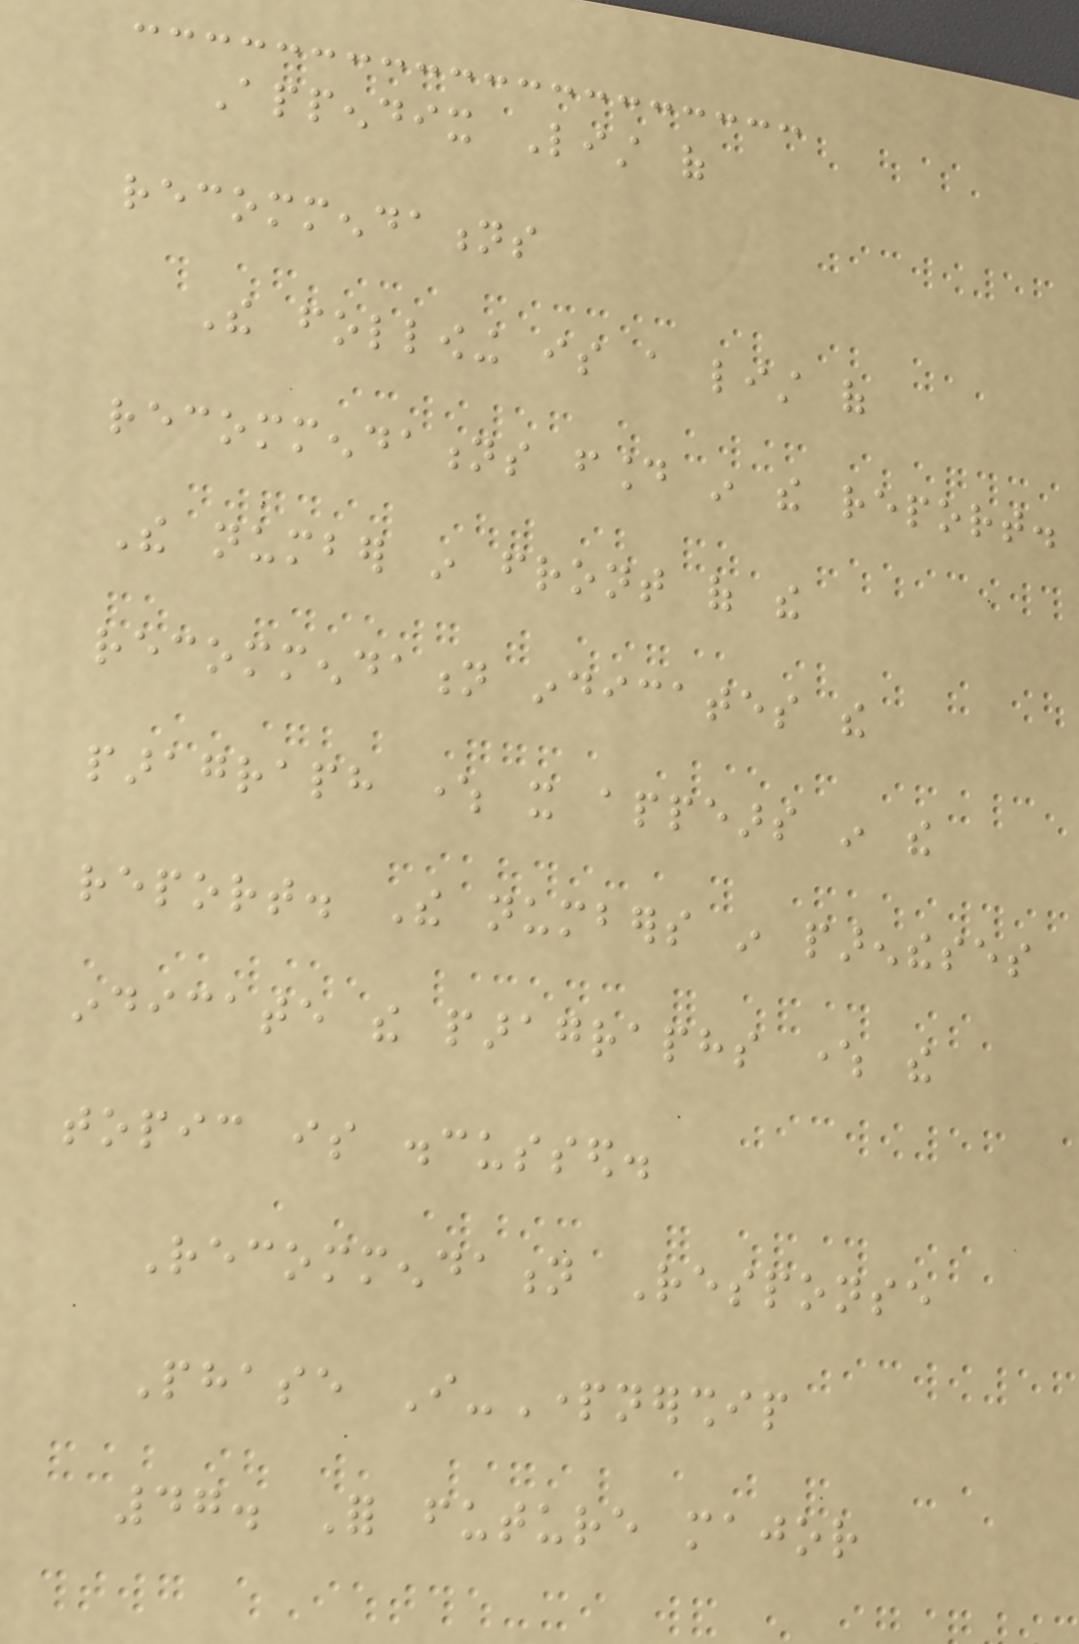Appendix List of
recommendations
The following is a list of
recommendations found in the report.
The number in front of the
recommendation indicates the
paragraph where it appears in the
report. The numbers in parentheses
indicate the paragraphs where the
topic is discussed.
Recommendation Response
Phase I-Partnership
47. For future major
